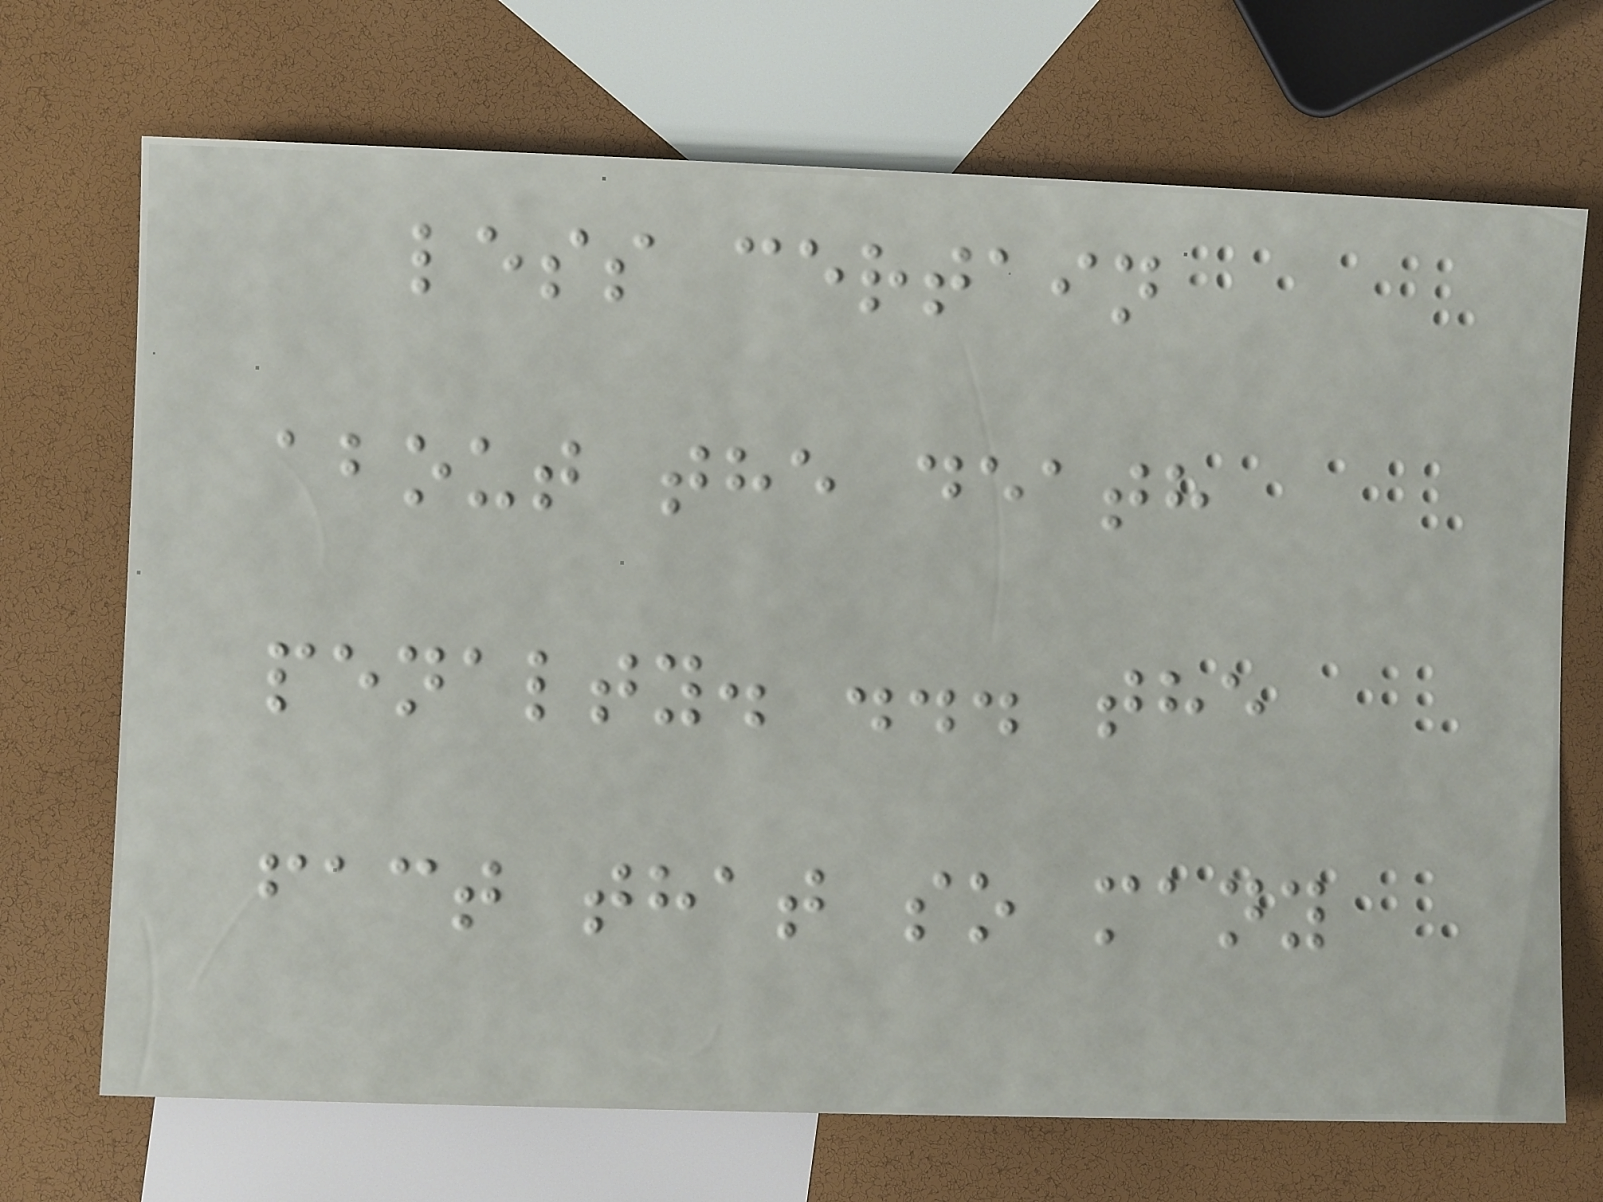less certain
about the death
penalty. ... the
fact that so many
